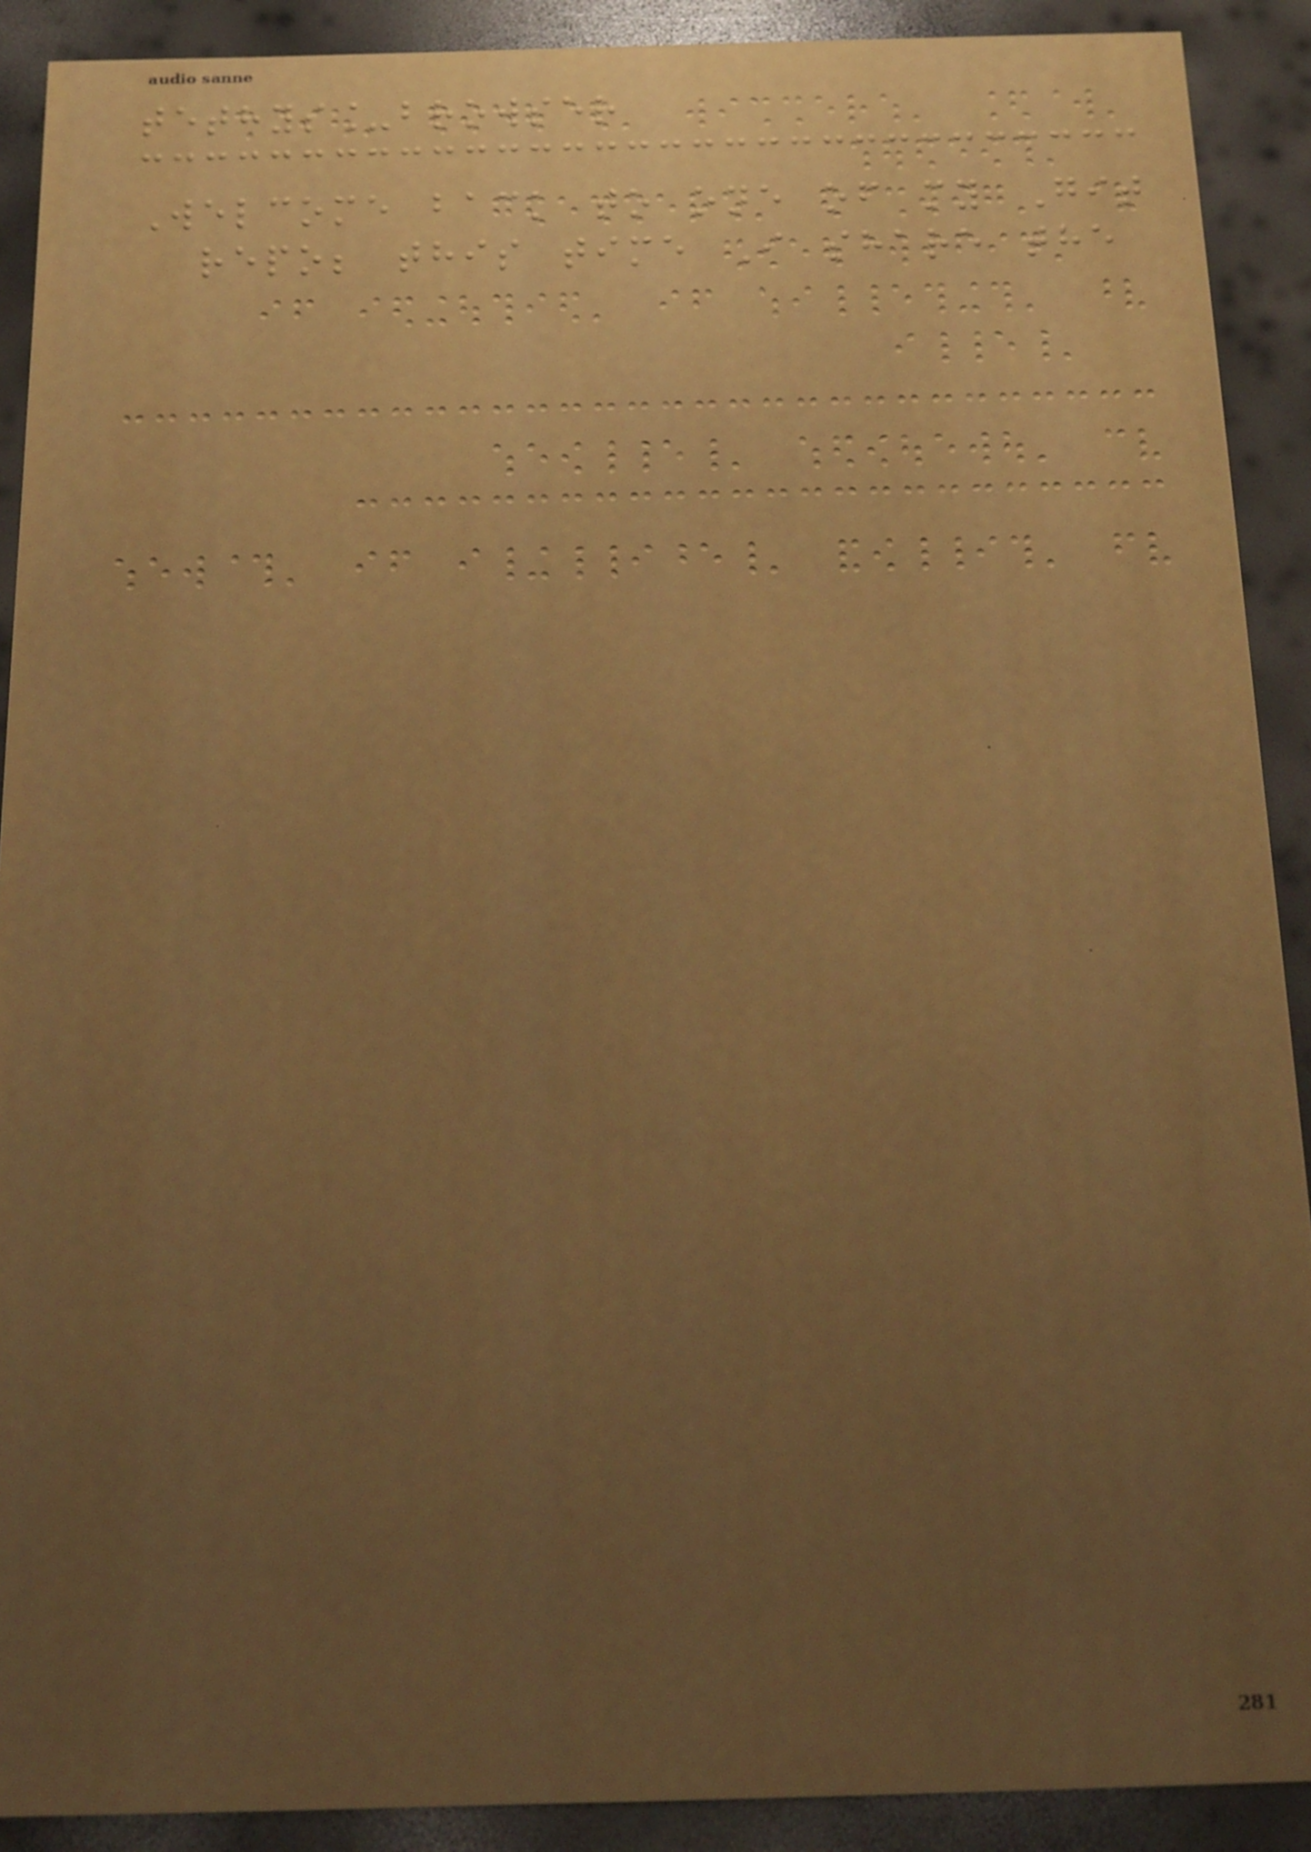tethys_browser
Welcome back to one of my Git
repo; this time I share the
